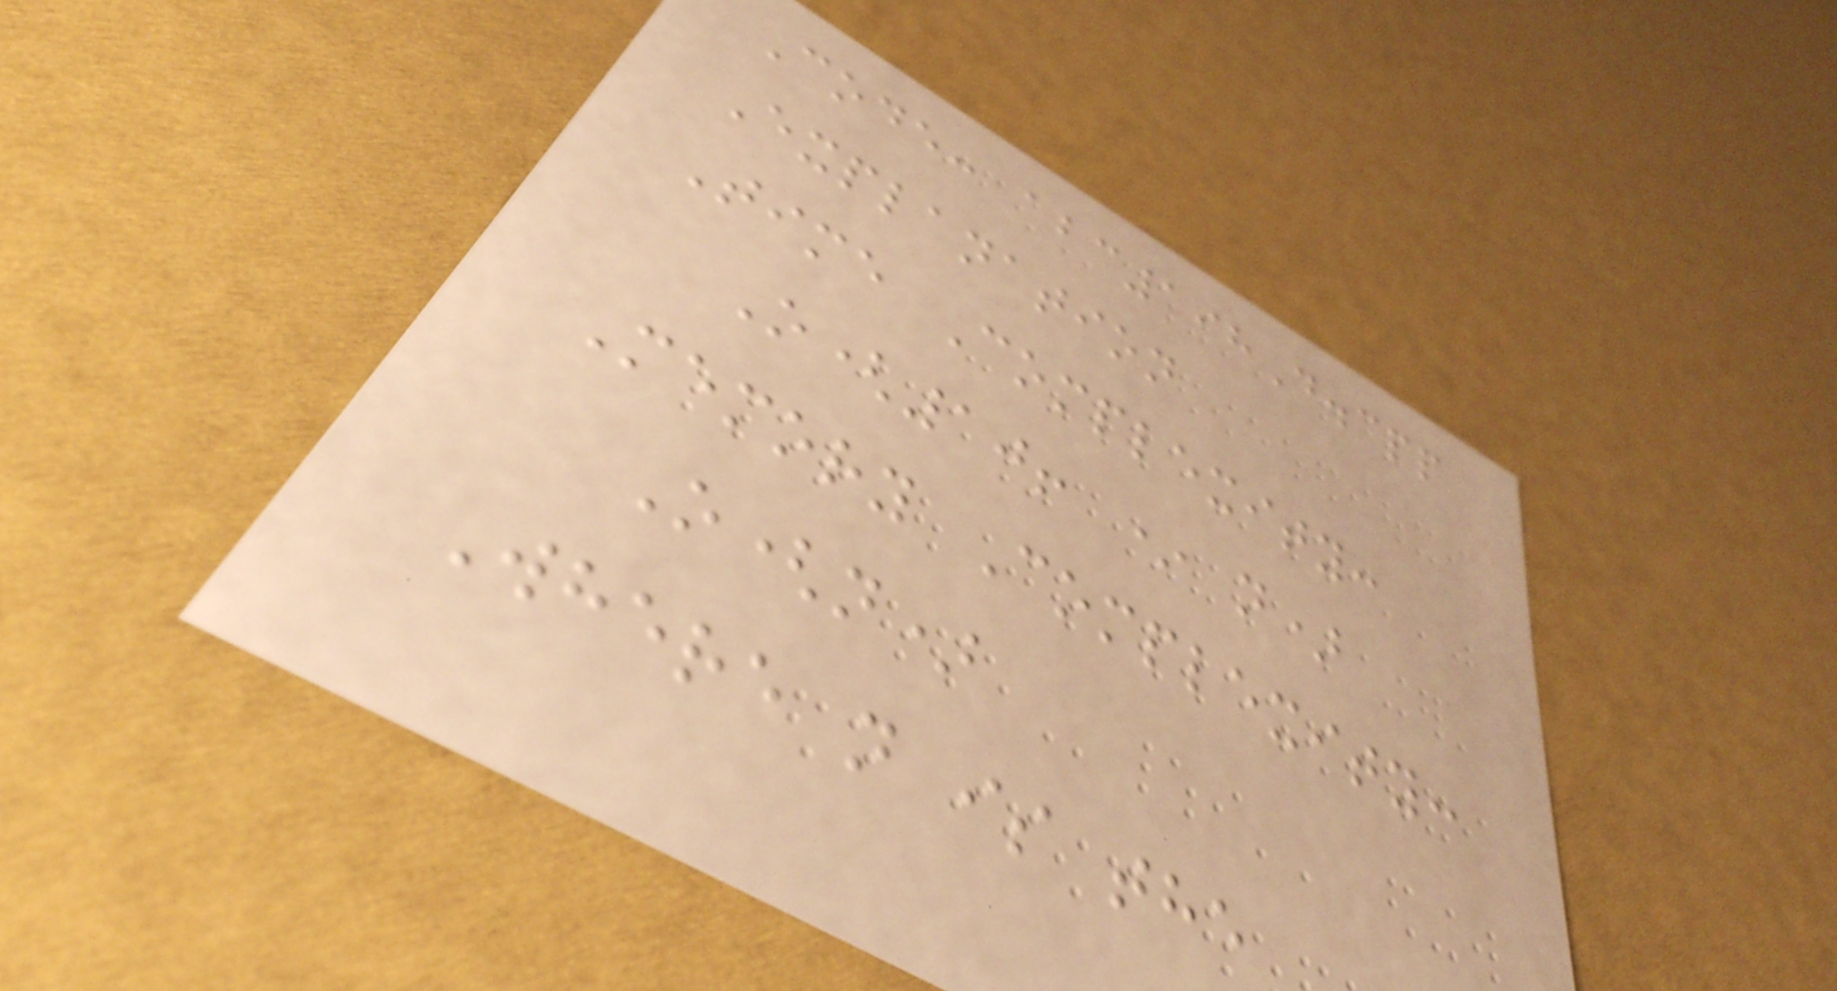Code: abc198D.cpp
Explanation
Time Complexity:
O(10! * n)
Memory Complexity:
O(n)
Where n is the
